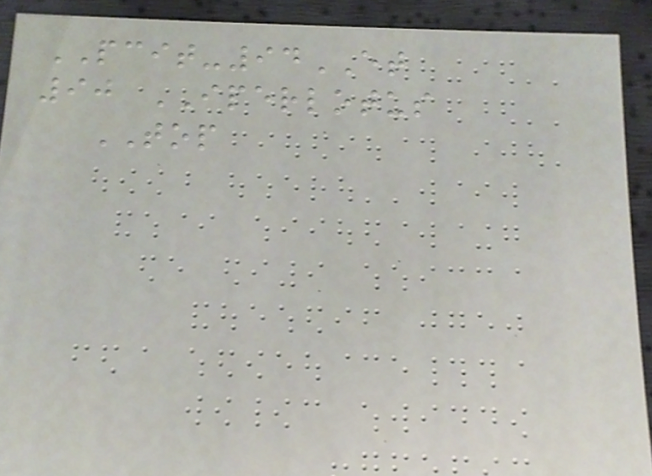PCIT-94ET
90 IPERLOTUS
TOP
